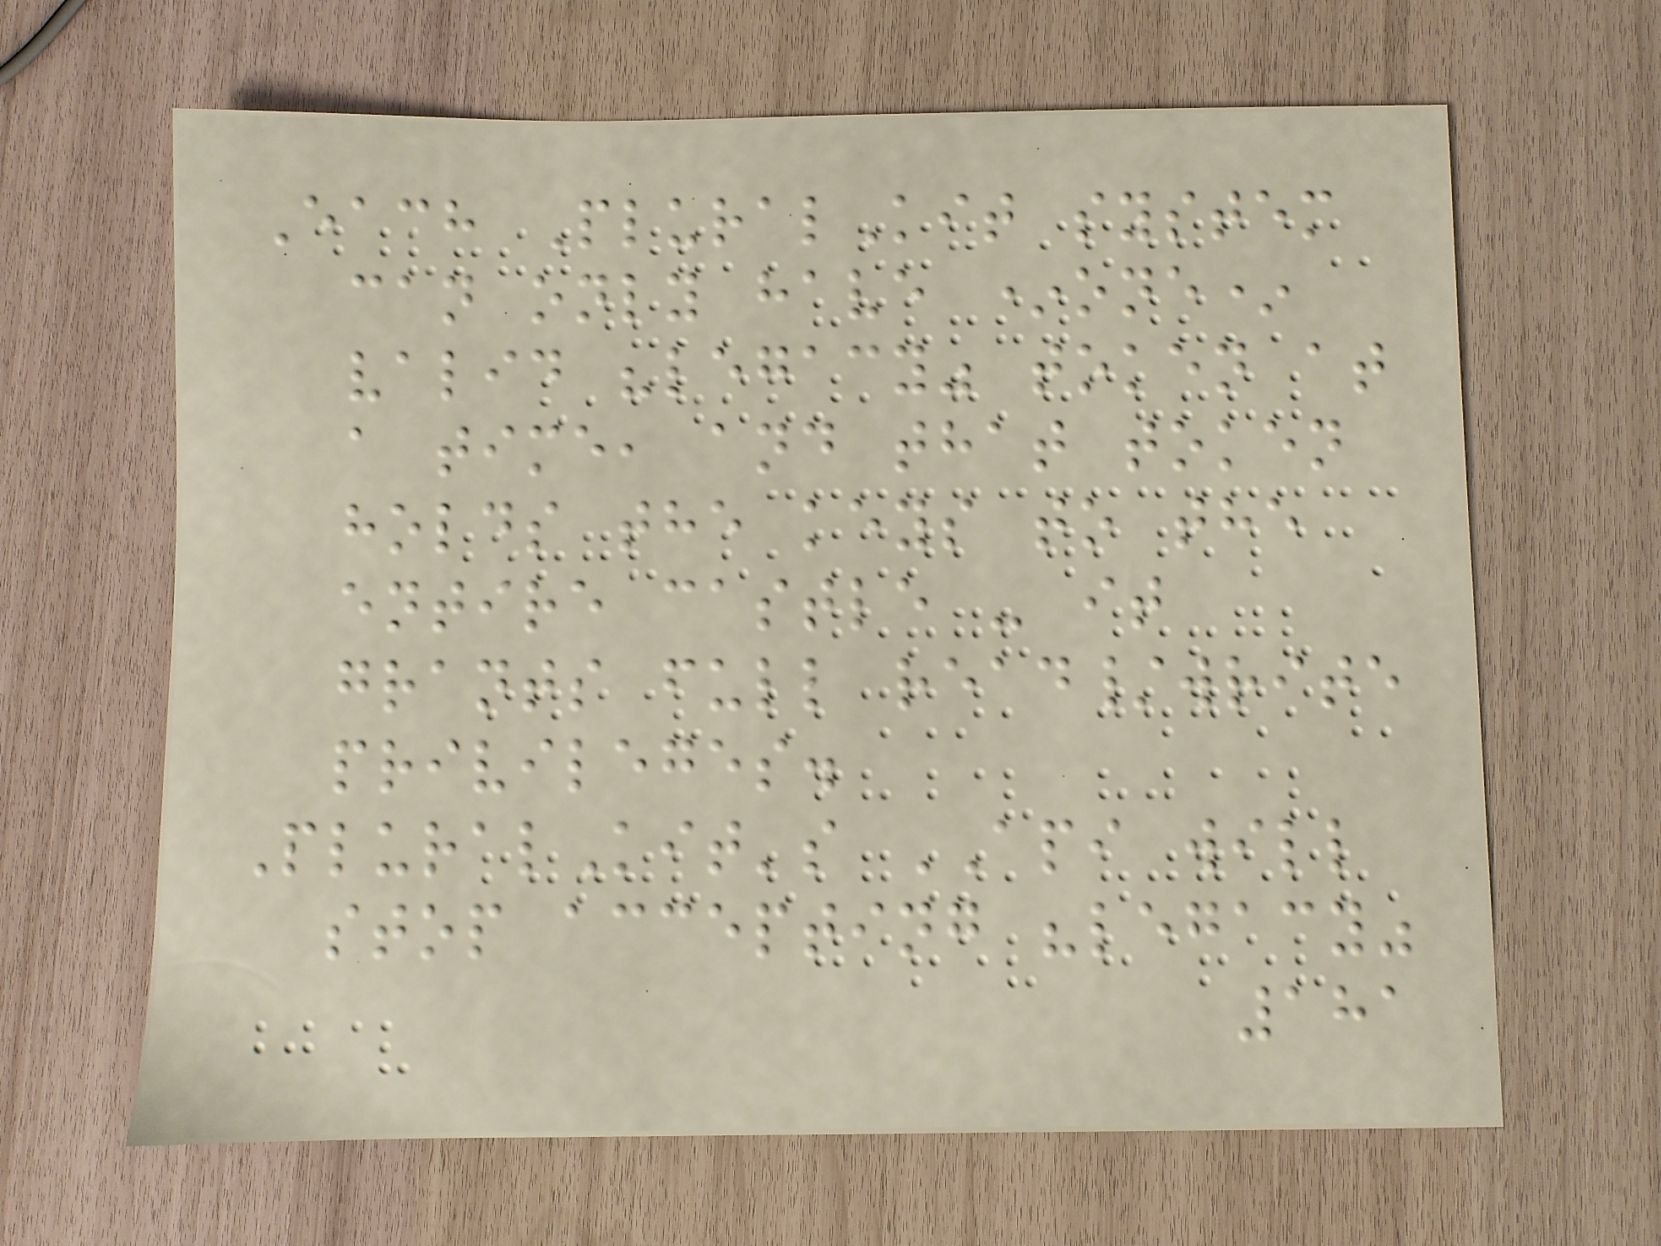Each PluralKit system
can only have *one*
valid "legacy" token at
a time, and that token
holds the keys to the
entire castle - it
grants full read/write
privileges.
PluralKit's API will
stop accepting "legacy"
181
